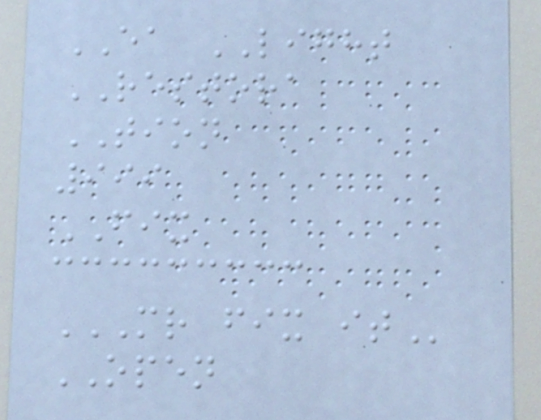EA LIGHT
RESTORA
TION
999
FIX
MR FIX IT
OPEN
